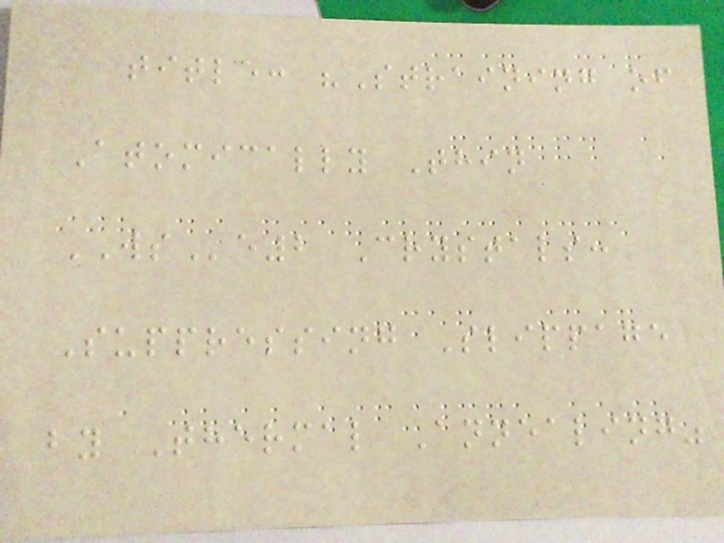title: "Straining of
Atomically Thin
WSe2 Crystals:
Suppressing Slippage
by Thermal Annealing"
